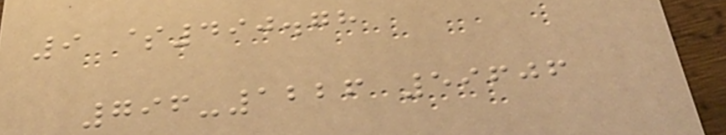9 $490.78
796-1226 59606
